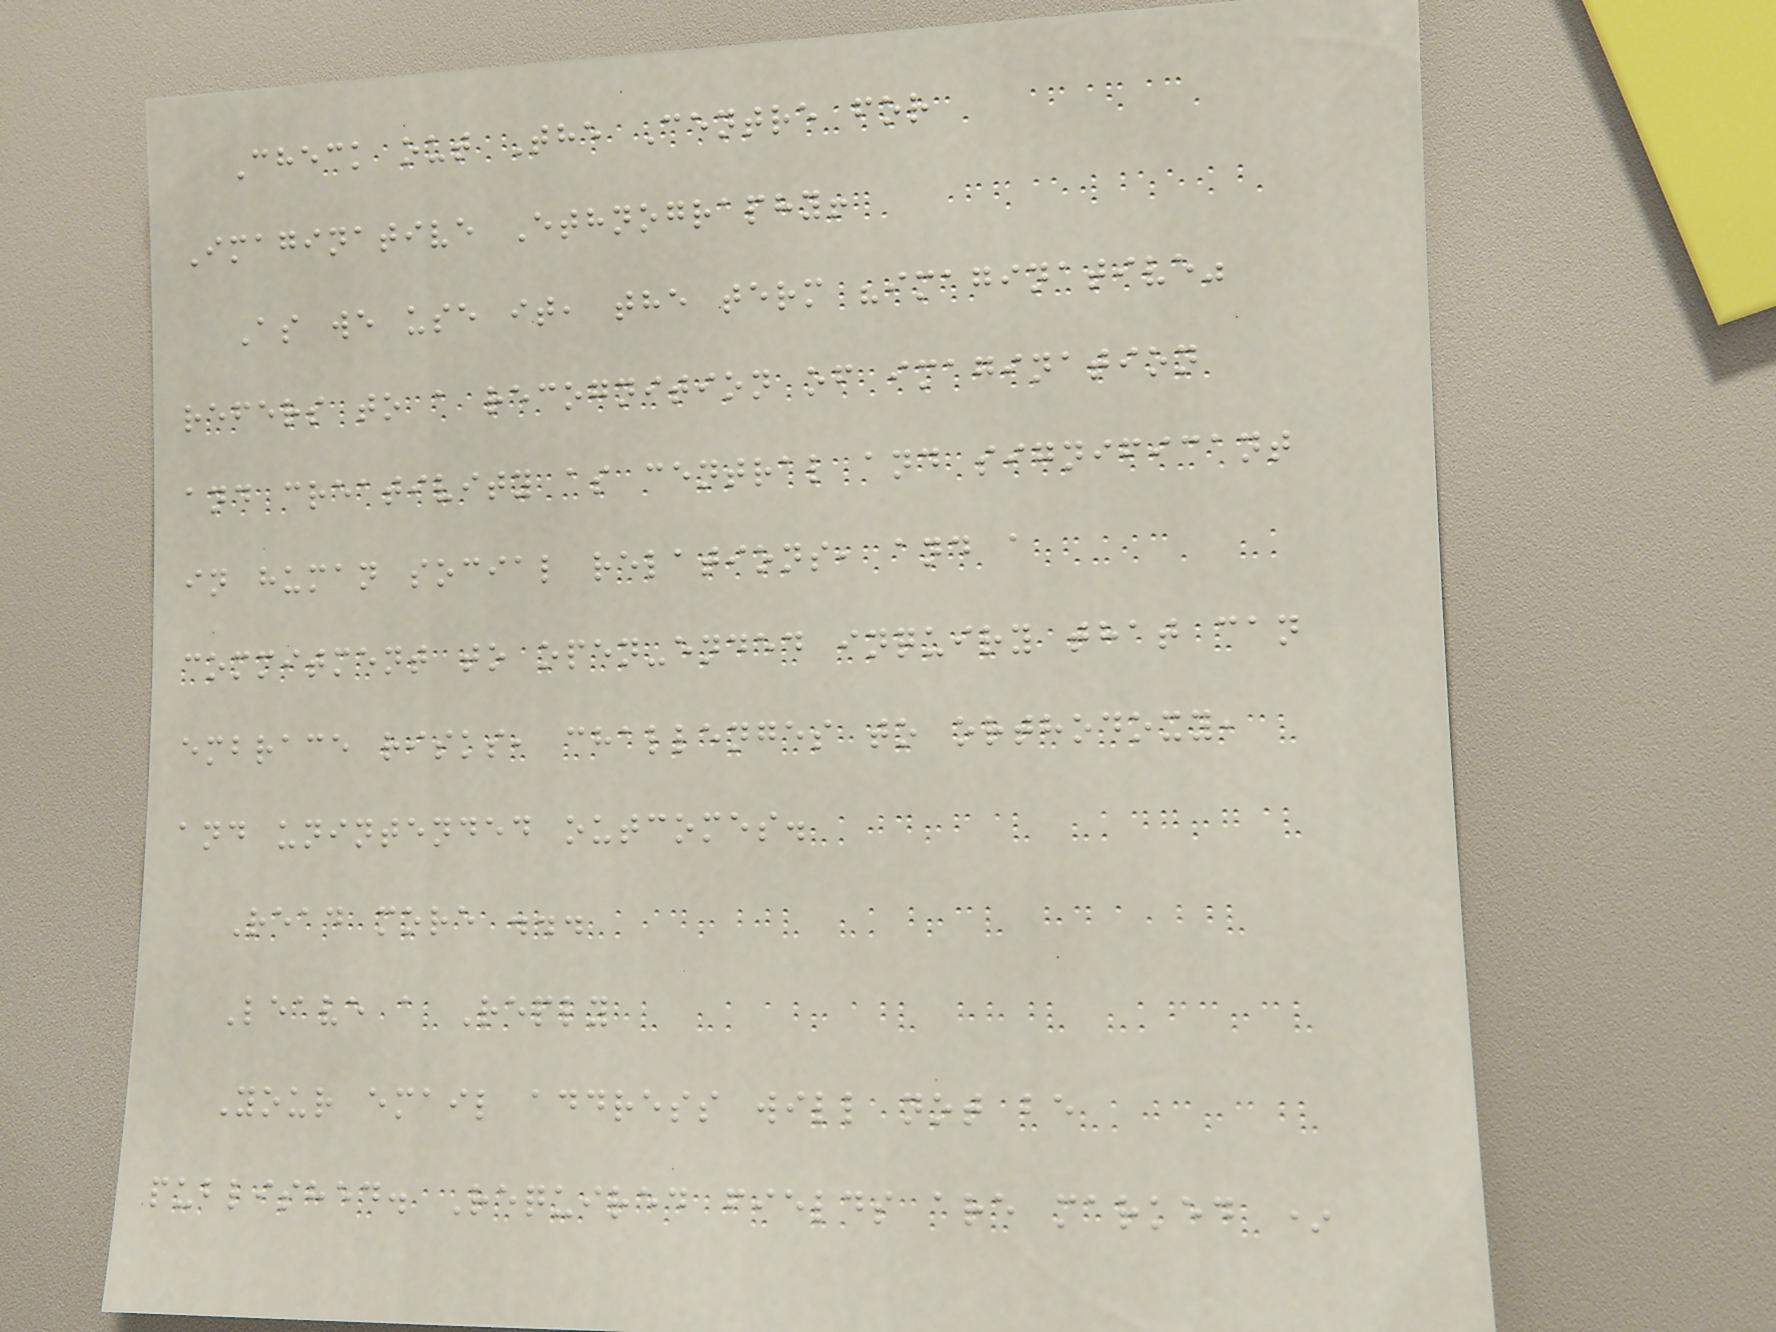Check out The Centre for
Imaginative Ethnography!
As we use it, the term "imaginative"
refers to a recognition of imagination
and creativity as central and significant
in human social relations, and a
commitment to open-ended inquiry that can
embrace risks, challenges to orthodoxy,
and unintended outcomes.
Read more ...
Leave a Reply
Your email address will not be
published. Required fields are marked *
